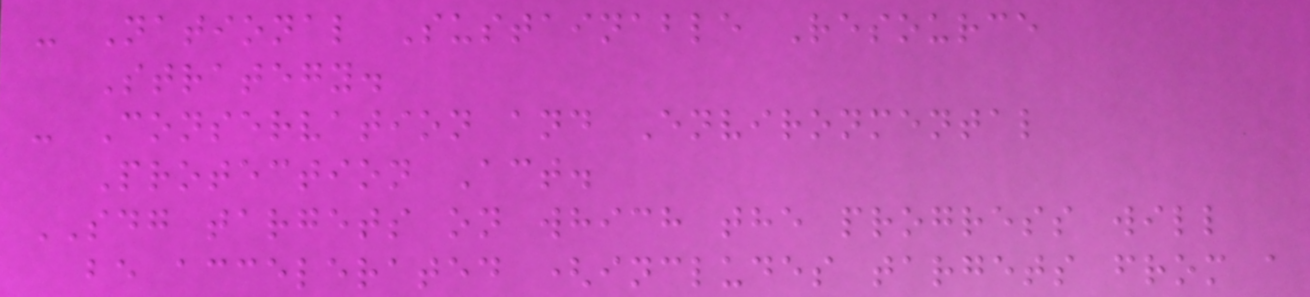- National Sustainable Resource
Strategy.
- Conservation and Environmental
Protection Act.
SDG targets on which the progress will
be accelerated (includes targets from a
